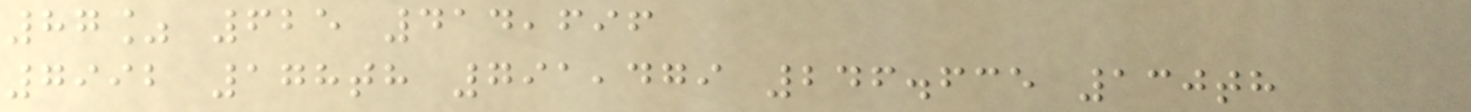87% 625 414,696
7992 178th 791,479 246.635 130th
